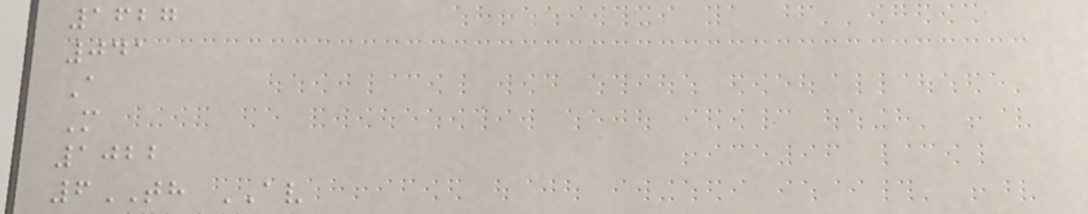1627
041
A
M
1022
6TH AV
